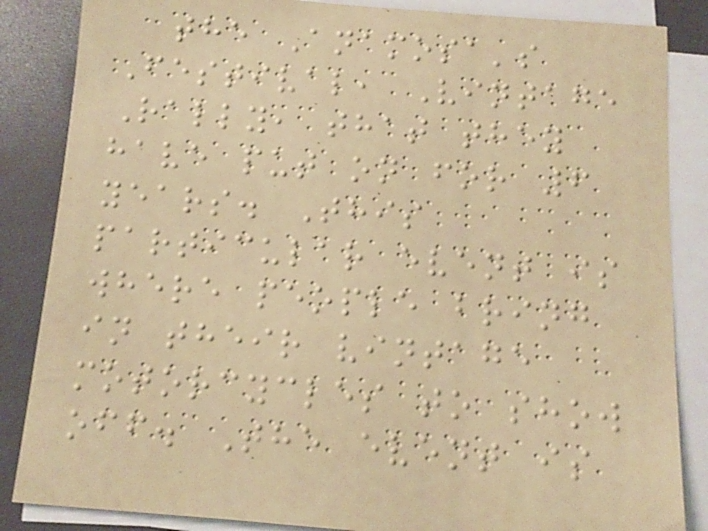the Anamosa's
Festival, Vintage
Rally, that they
have put on for 6
years. This
particular event is
where people bring
in their vintage
motorcycles to show
off. The event is
